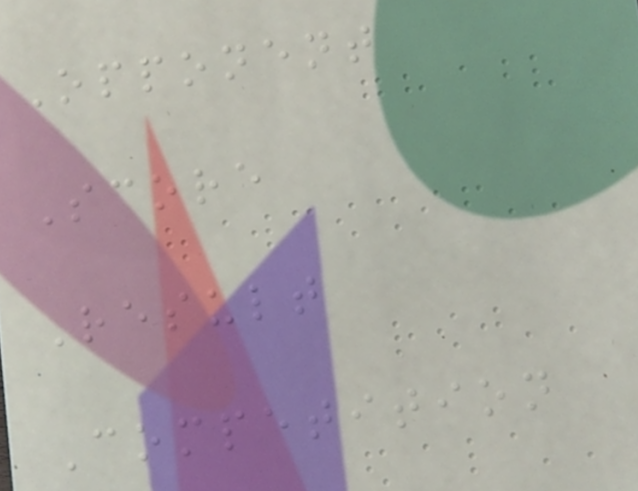Opponent
Score
Result
Competition
